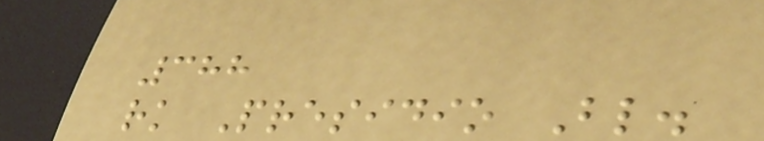388
rk Presidio Bl.
